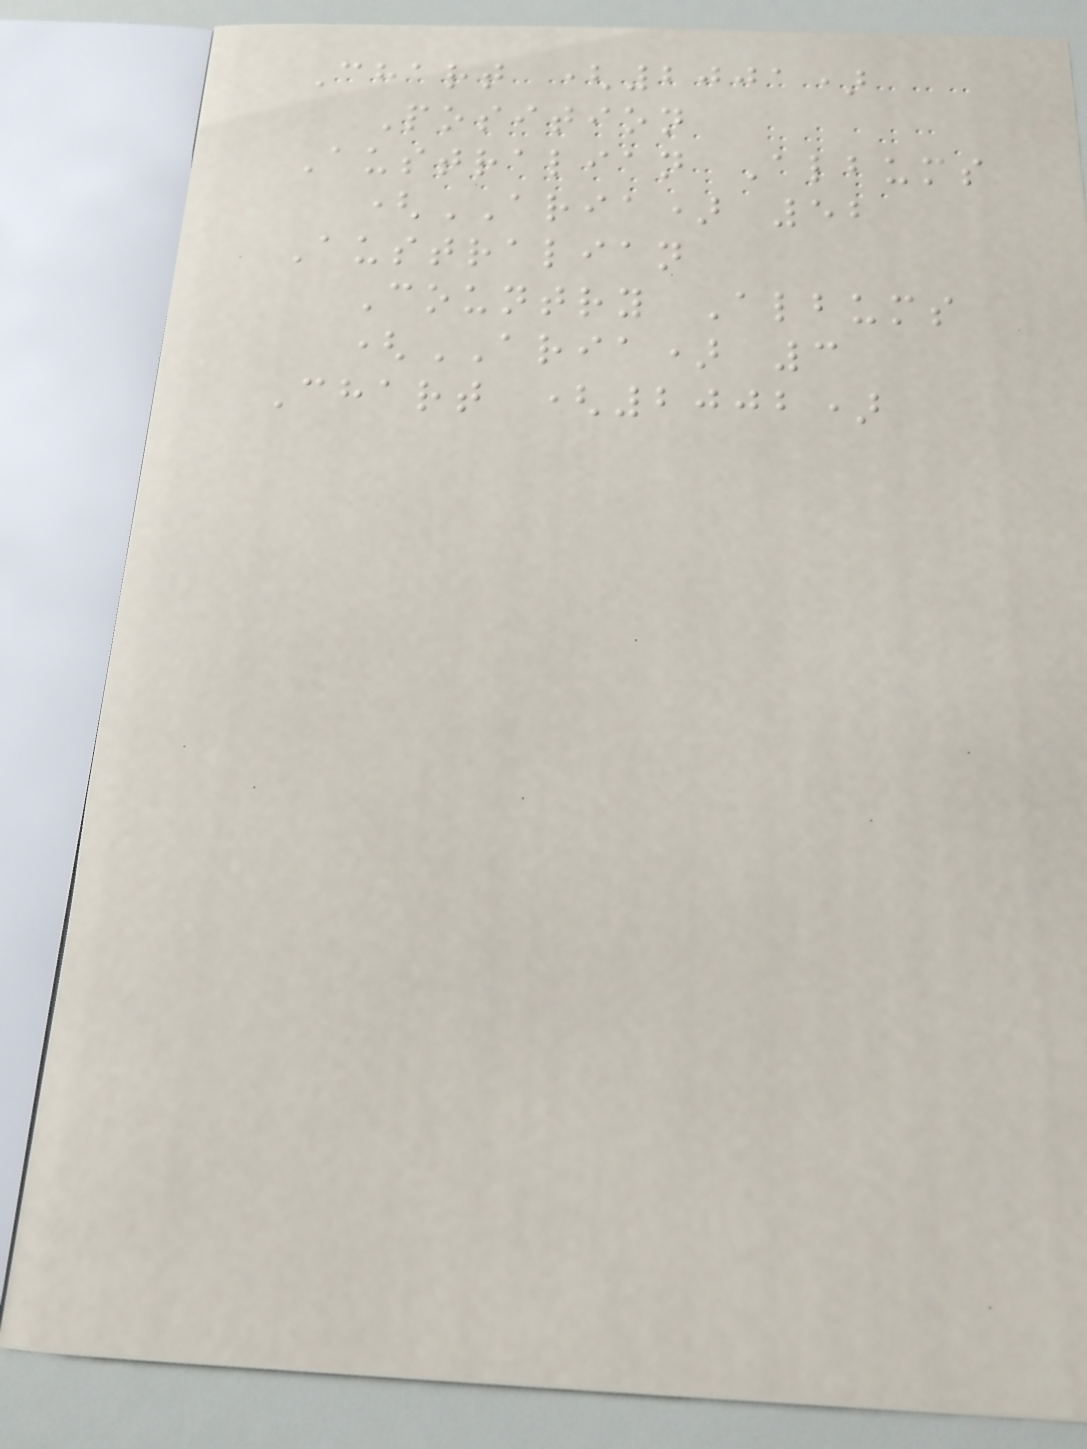Chart (2001)
Position
Australian Albums
(ARIA) 52
Australian
Country Albums
(ARIA) 3
Chart (2002)
